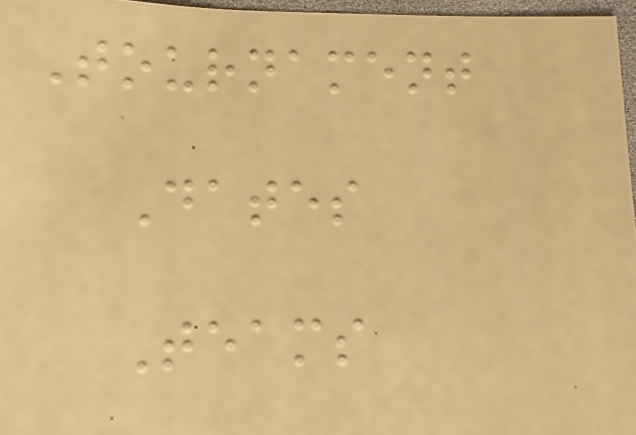Tournament
Dates
Teams
